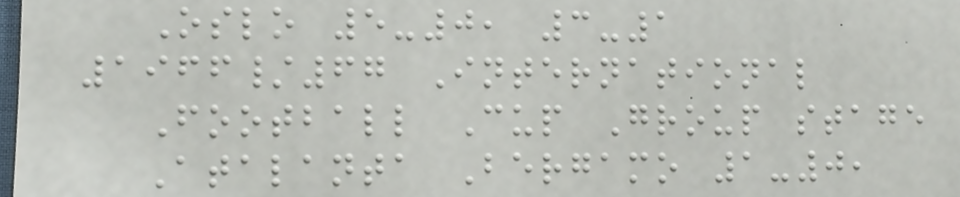Oslo 5-0, 3-1
1966/67 International
Football Cup Group stage
Atalanta Bergamo 1-0,
